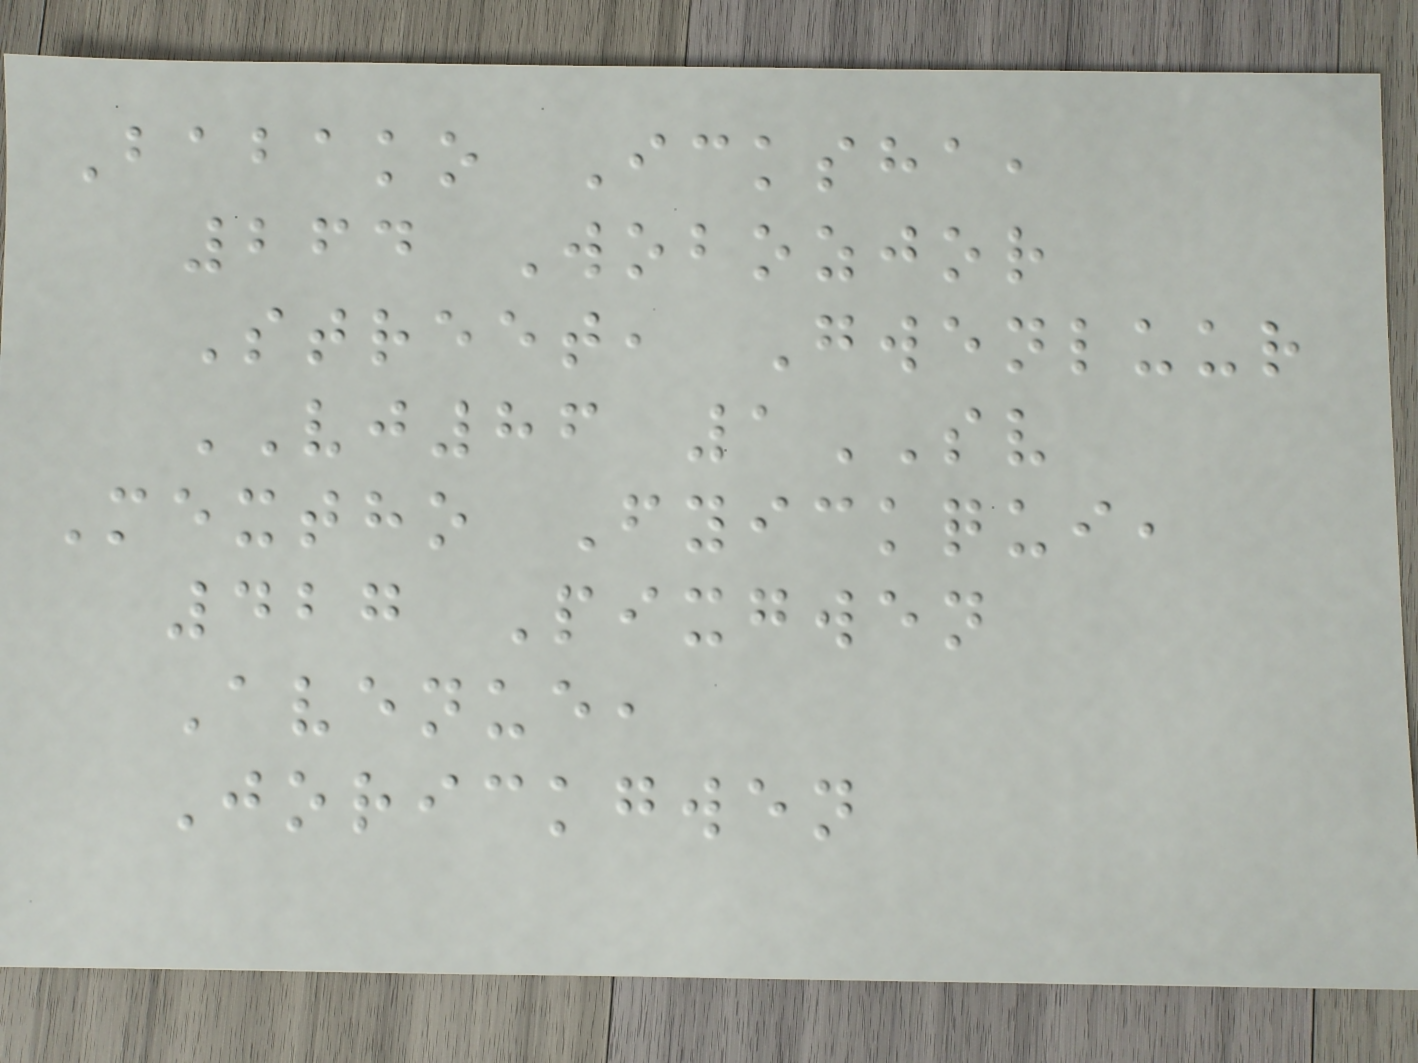Babako Icksha,
264 Wobozjor
Street, Gwenluur
VJ86 1SV
Mextho Fyickqui,
427 Pixgwen
Avenue,
Jorickgwen
